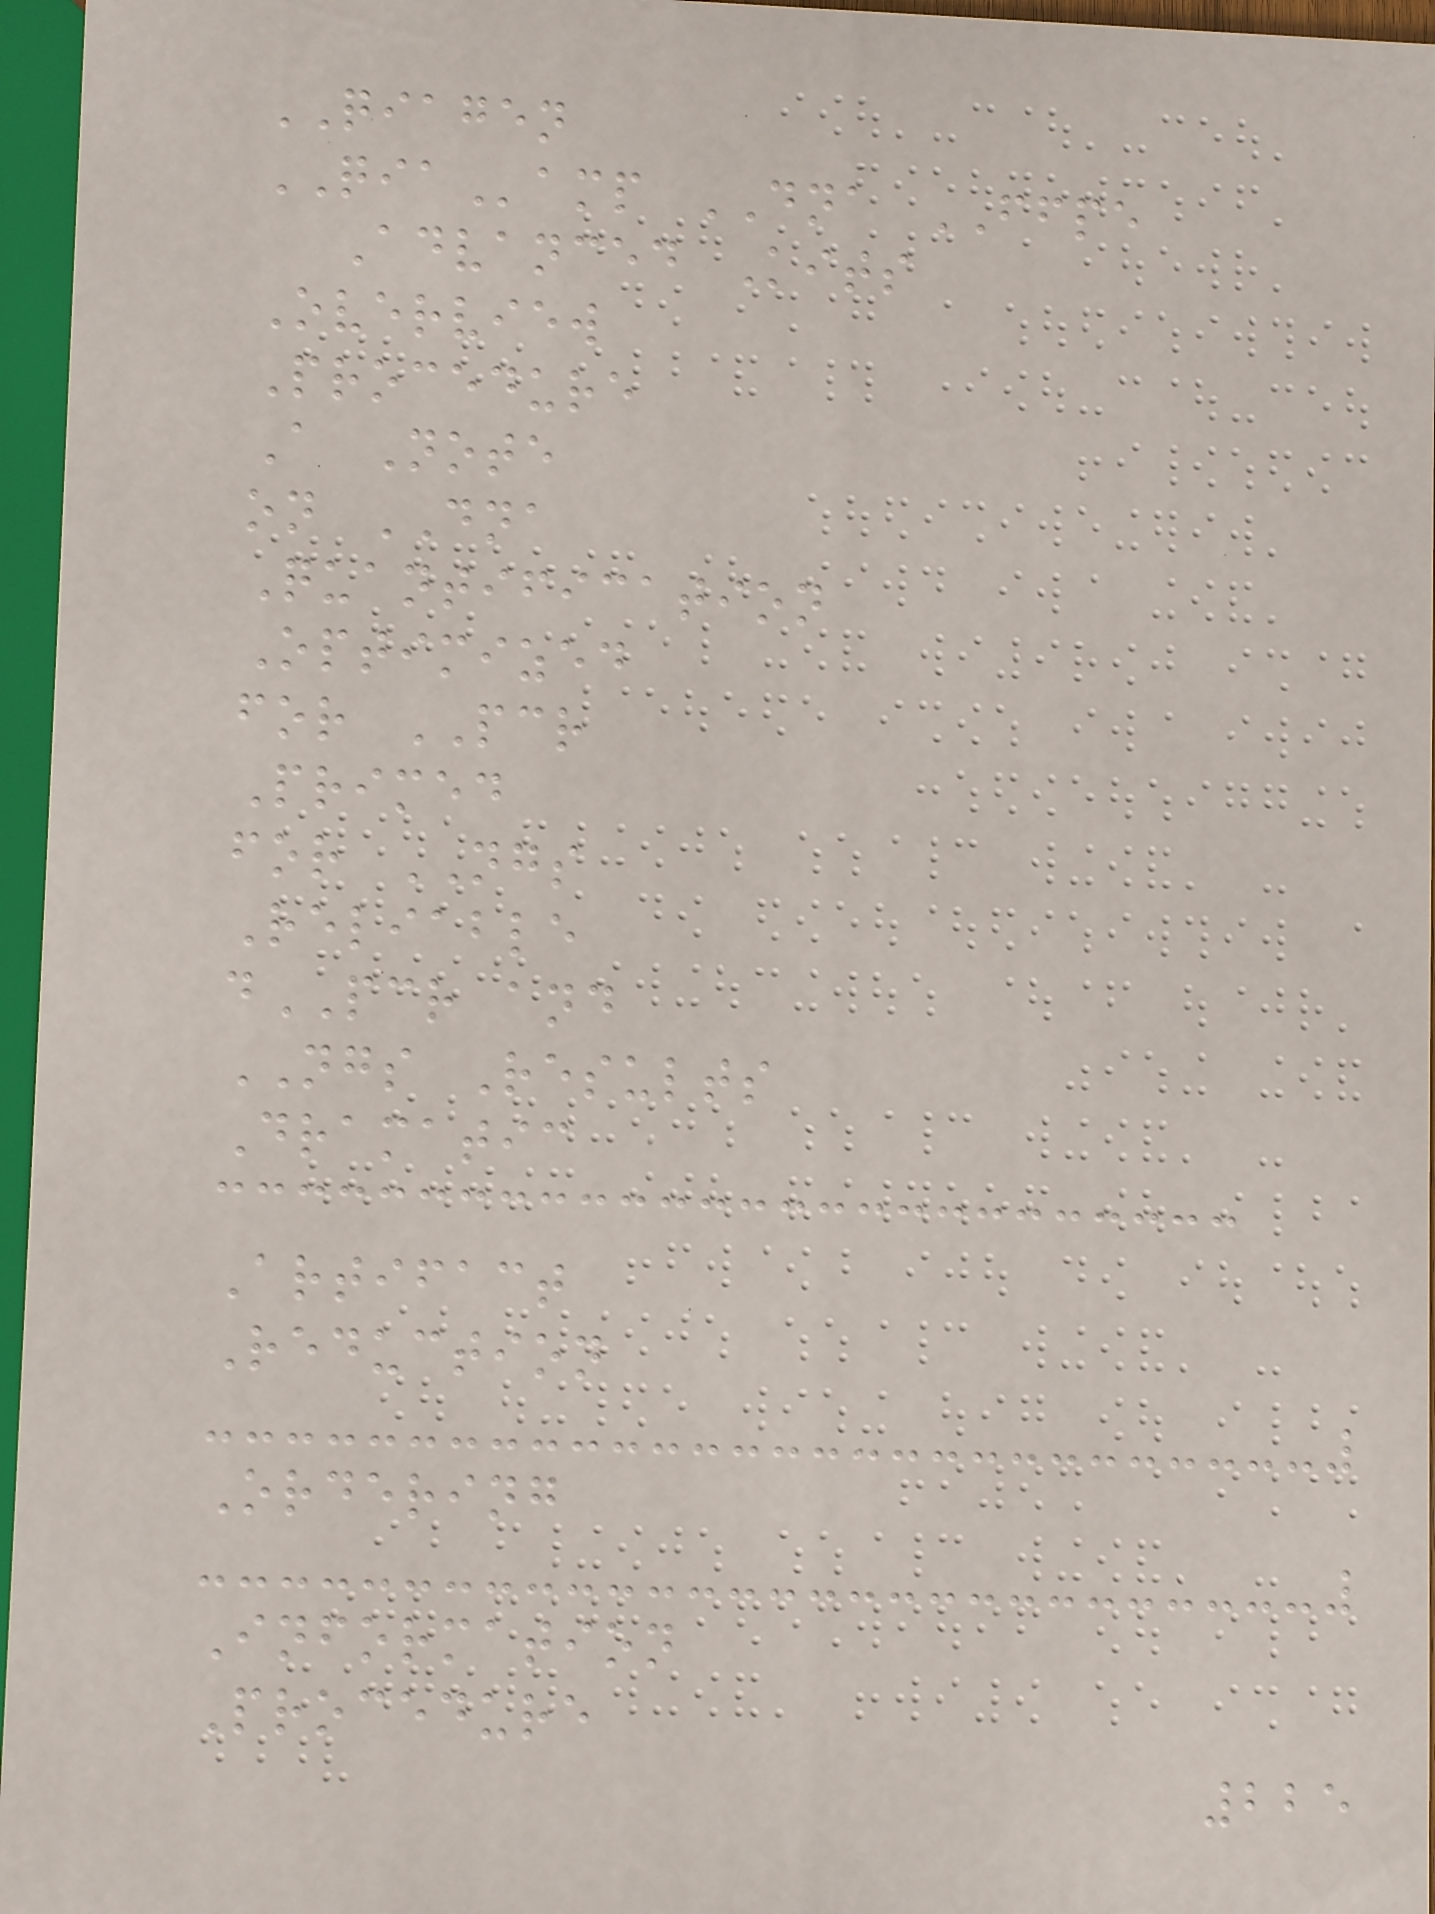QIAGEN
QIAamp DNA FFPE
Advanced Kits
Overview
Procedure
A Note
on DNA
Quantification
Optimized
for PCR
Primed
for NGS
Reliable
dPCR and
NGS Results
Dramatic
Artifact
Reduction
Ordering
Information
Procedure
225
